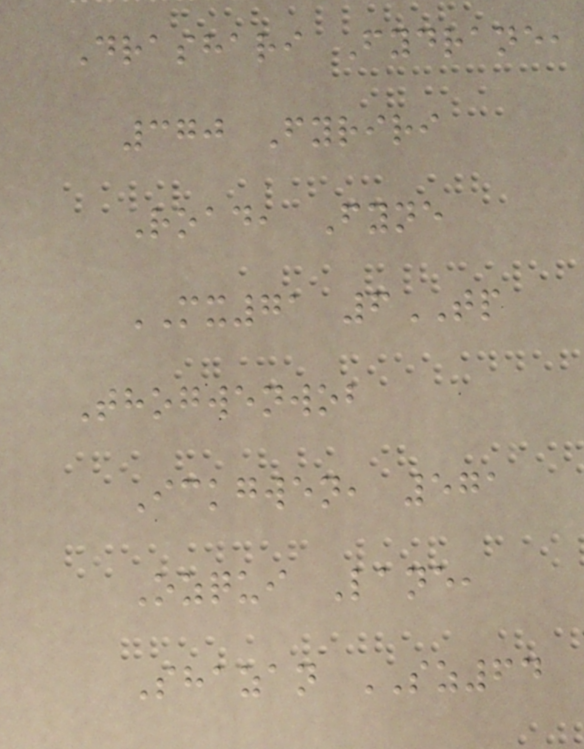Drashari Fydrane,
370 Fyriri
Road, Fyne
MX71 6TP
Thogwenwob
Ickgwen, 571
Ozqui Lane,
Shazan SZ64
